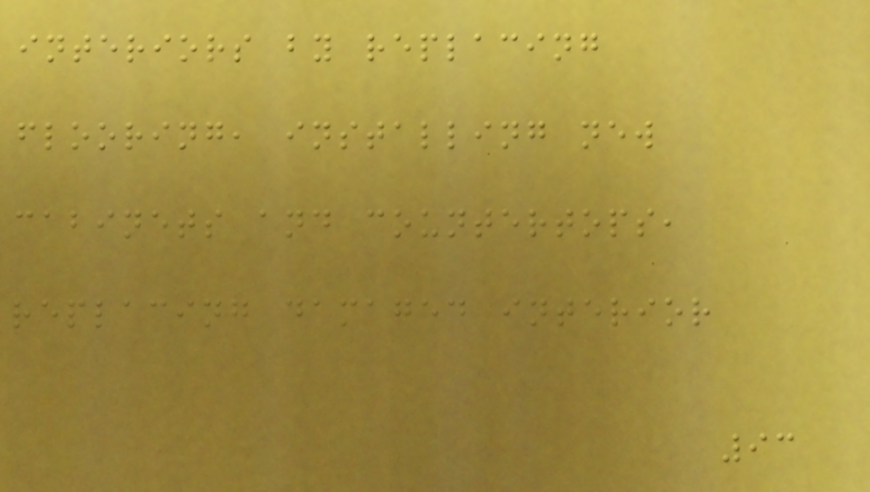interiors by replacing
flooring, installing new
cabinets and countertops,
replacing damaged interior
93
